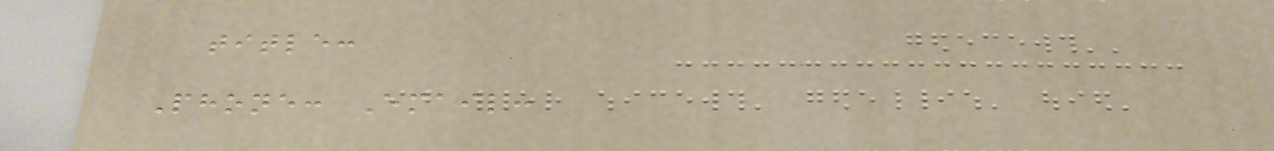title:
Phone: Email:
